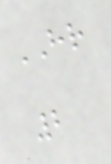HR
2
